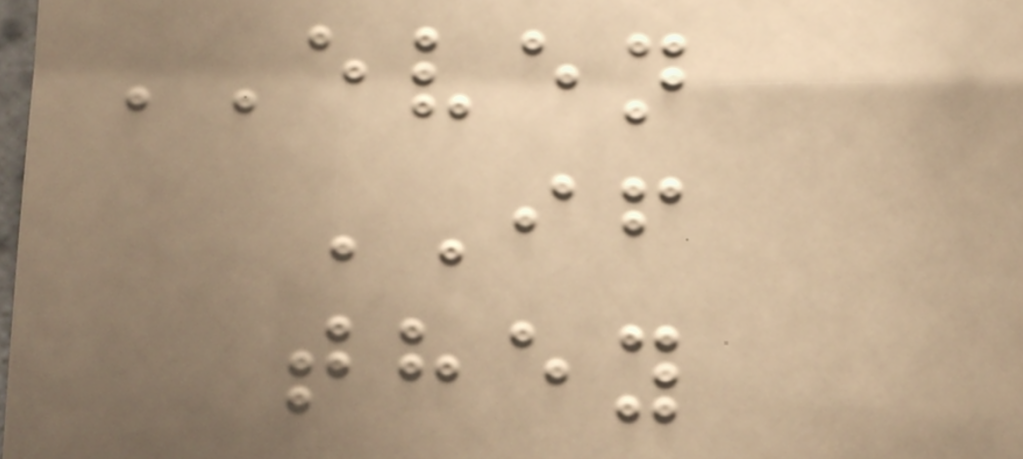EVEN
IF
they
